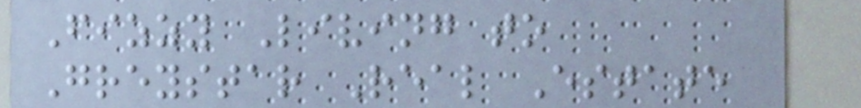Fizzy Living to
Greystar Real Estate
